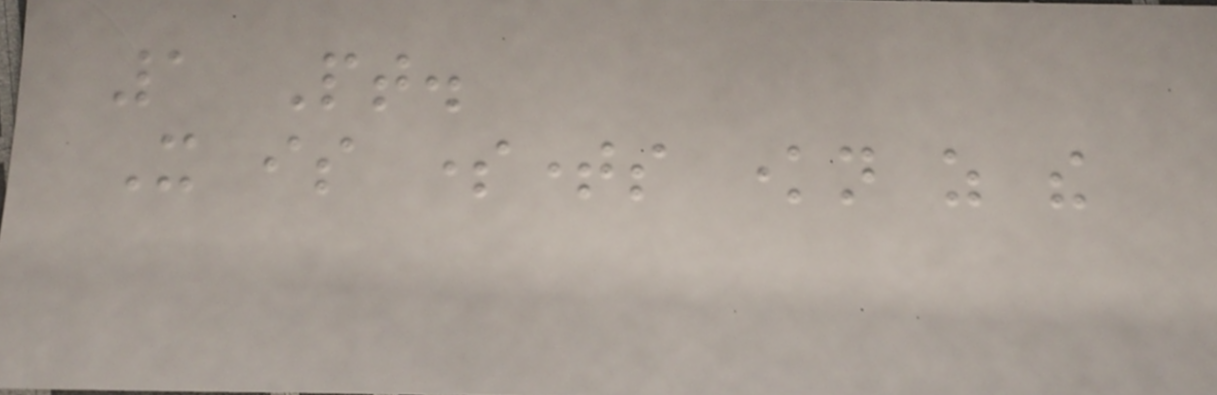1 Pt.
It is sometimes known as the
